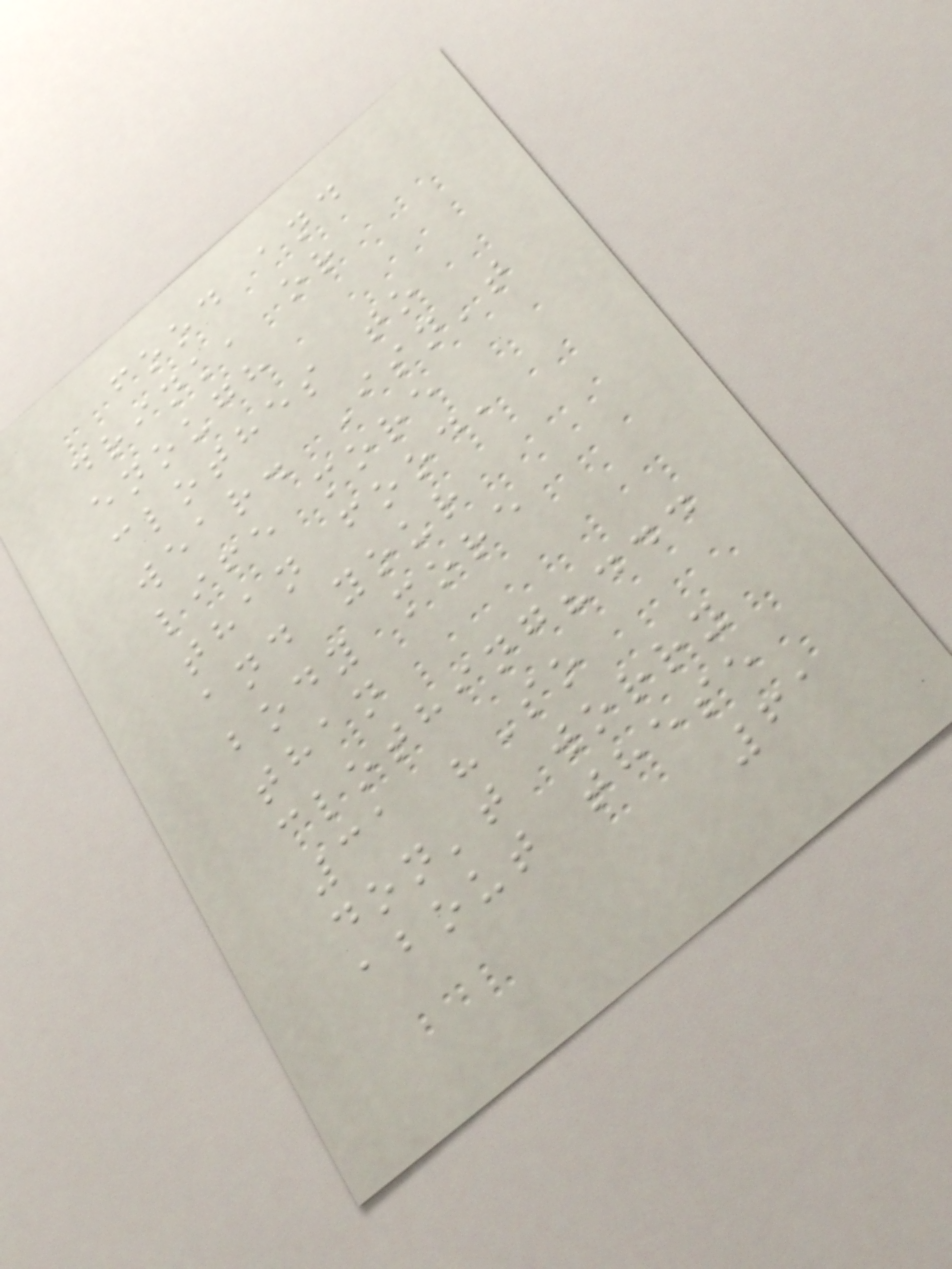food and
drink, or
enough
clothes to
wear. Isn't
life more
than food,
and your
body more
than
clothing?...
31 "So
don't worry
about these
61
